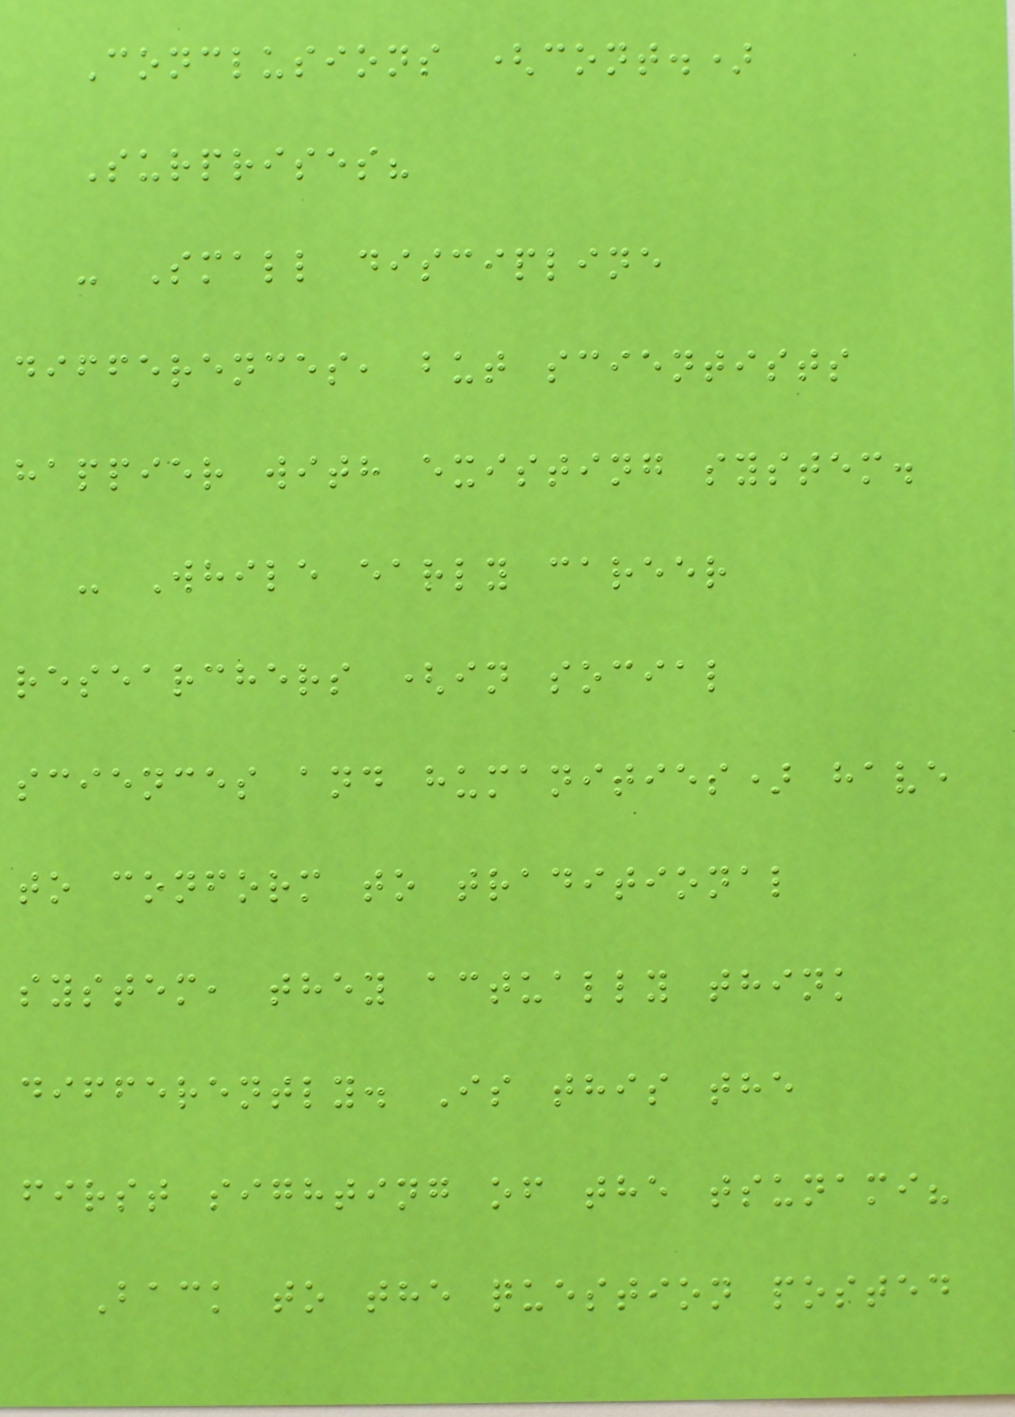Conclusions (cont.)
Surprises?
- Small discipline
differences, but scientists
happier with existing system.
- While early career
researchers (in social
sciences and humanities) have
to conform to traditional
system, they actually think
differently. Is this the
first sighting of the tsunami?
Back to the question posted
